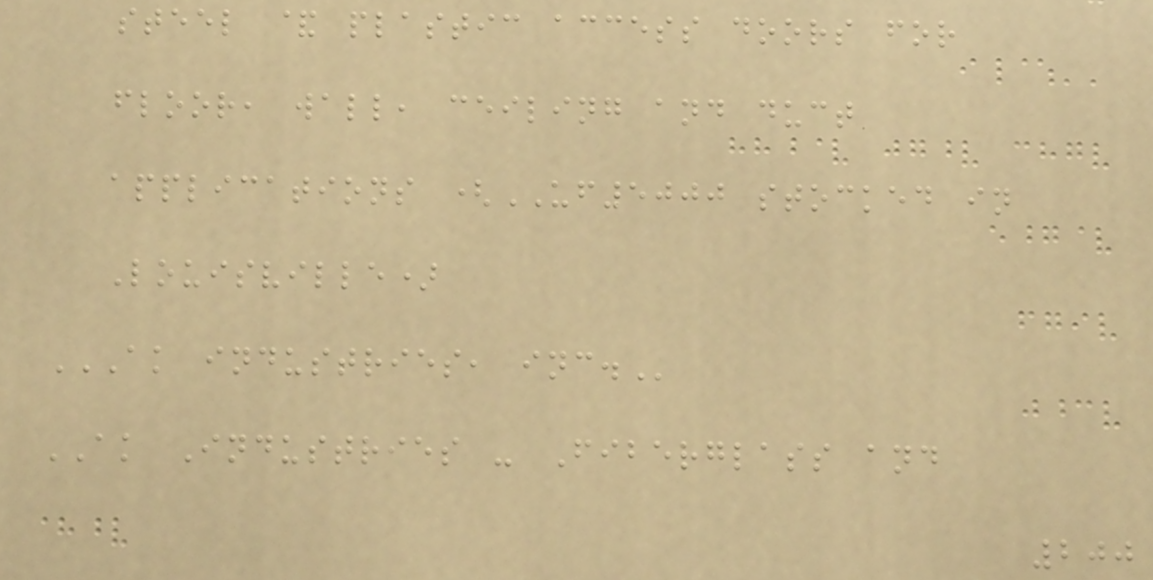steel & plastic access doors for
floor, wall, ceiling and duct
applications (UF5000 stocked in
Louisville)
AK INDUSTRIES, INC.
AK Industries - Fiberglass and
200
